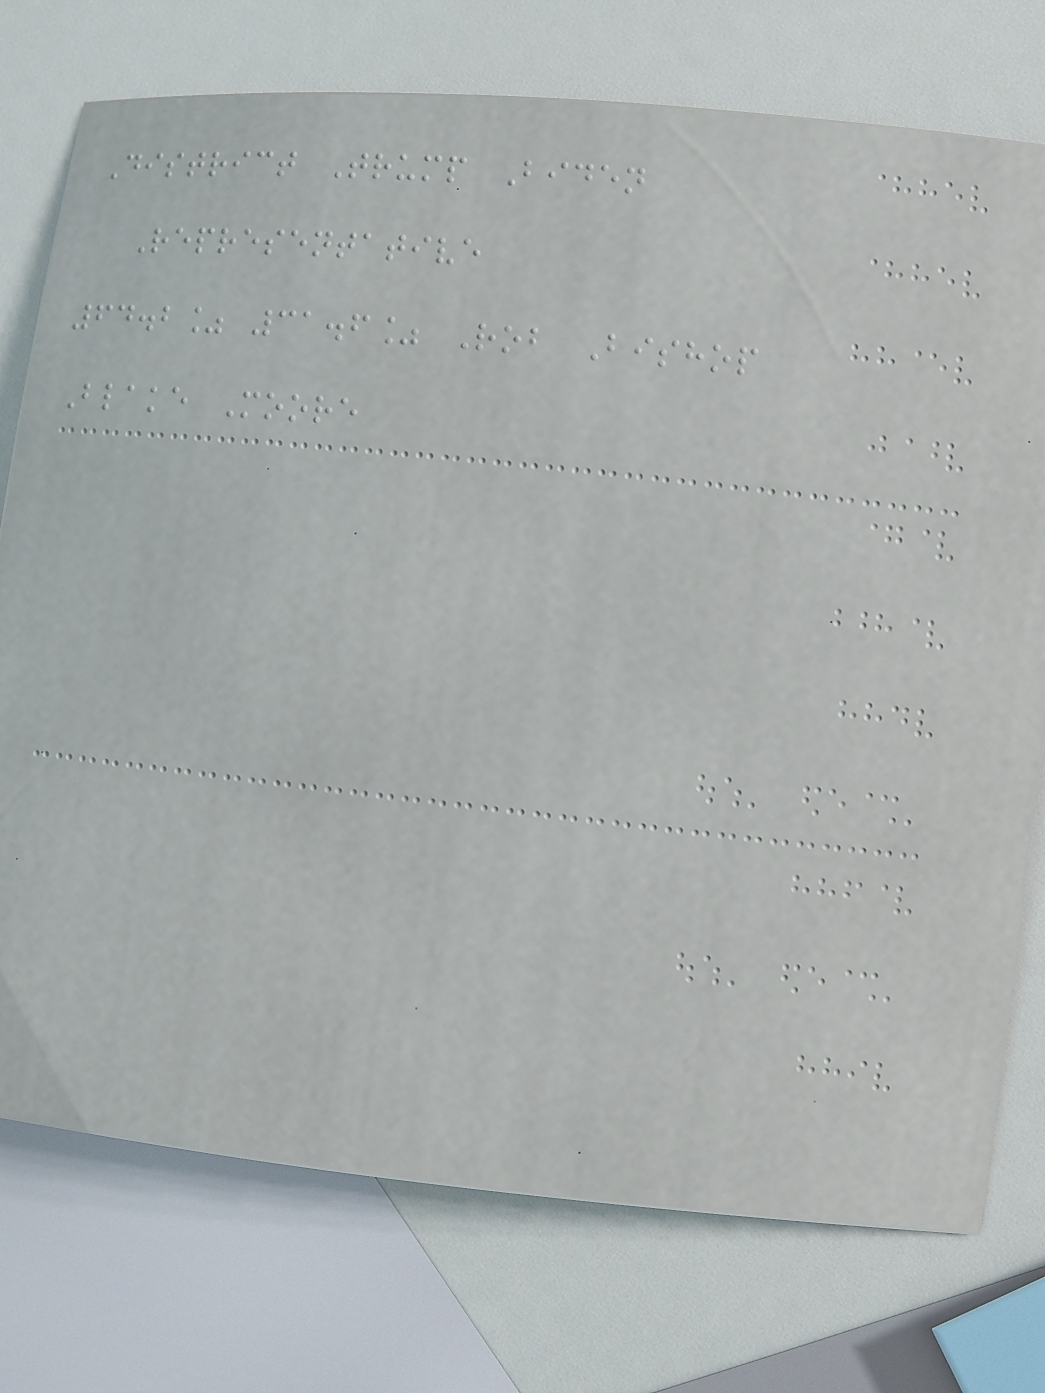District Trump Biden
Representative
64.2% 31.6% Rob Bishop
Blake Moore
